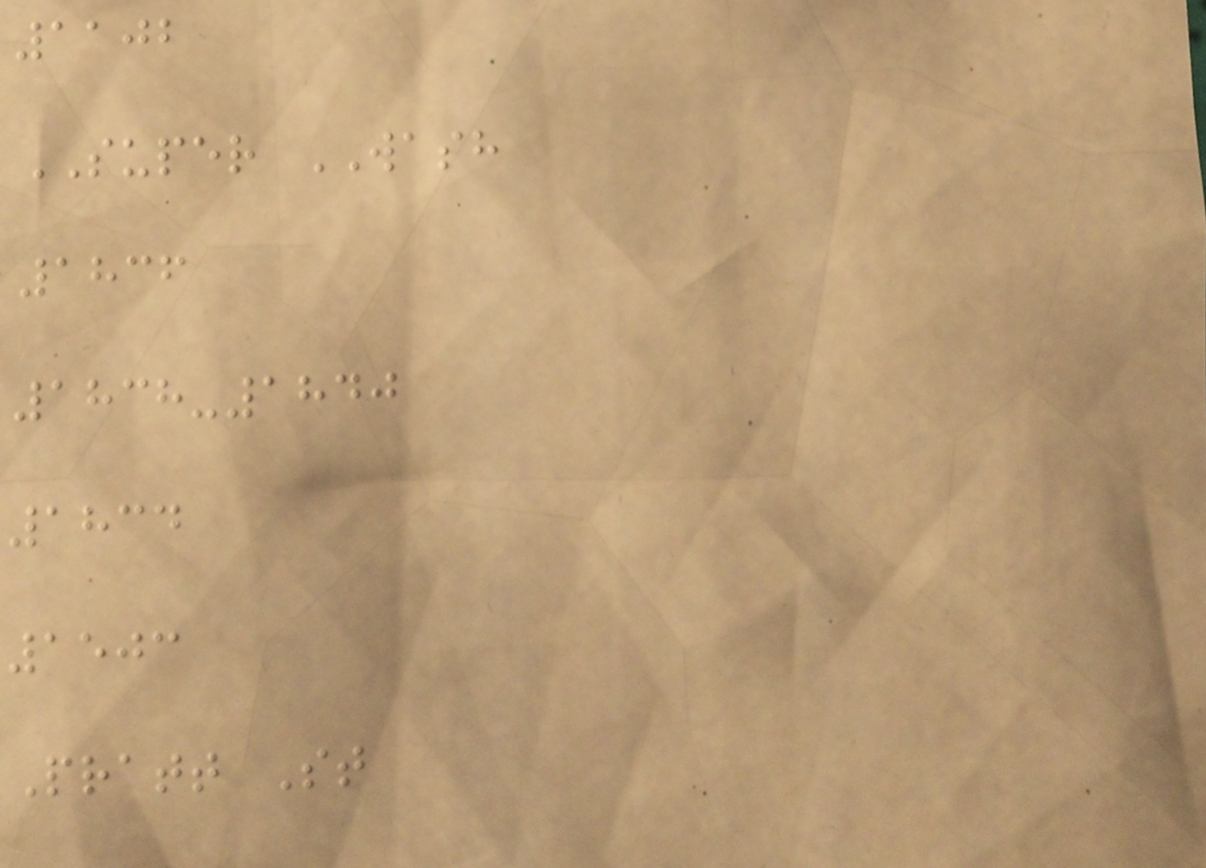1102
SUPER WASH
1836
1838-1840
1834
1503
Pratt St
